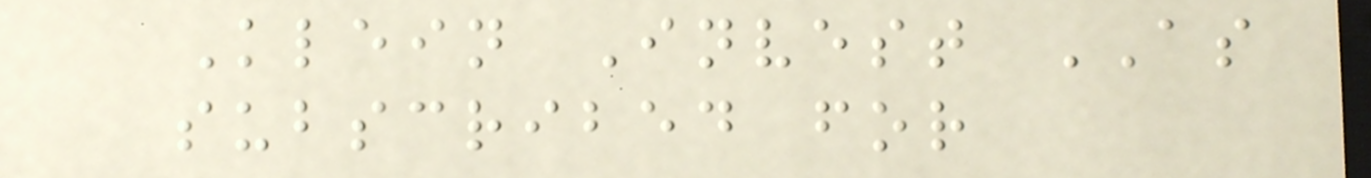Klein Invest AS
subscribed for
